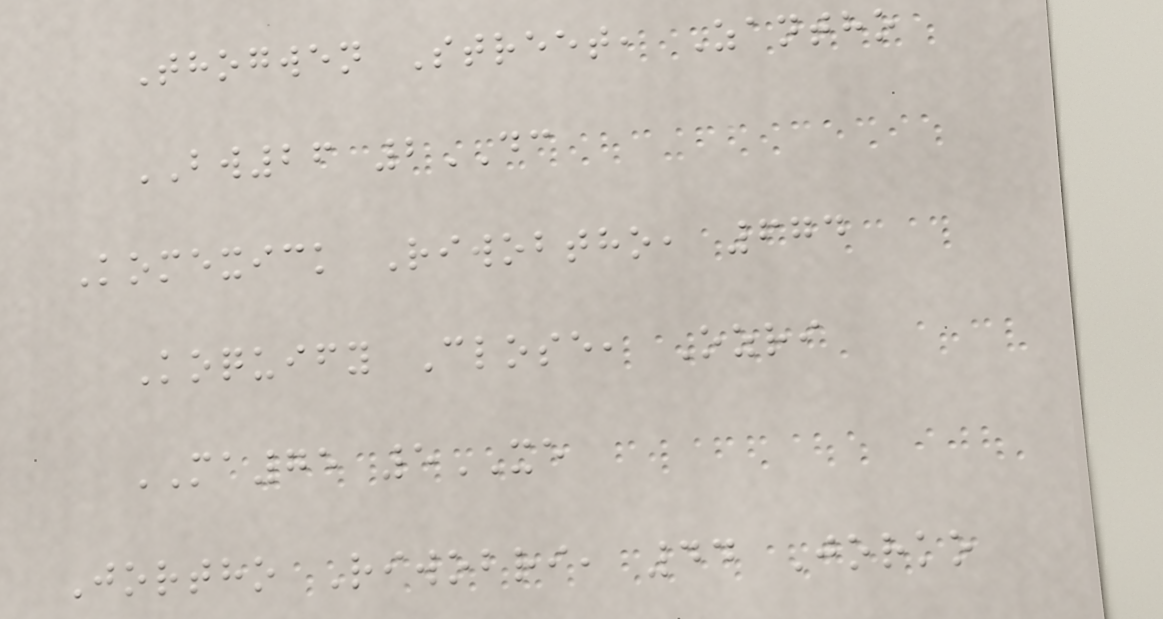Thogwen Street, Zantho
BW26 2DC
Komexick Riwobtho, 674
Koquify Close, Ozri
MA75 5XE
Jortho Riwobri, 44 Jorko
